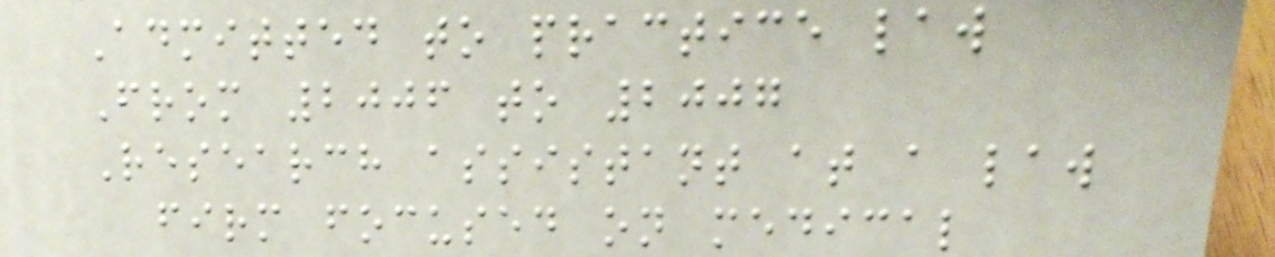Admitted to practice law
From 2006 to 2007
Research assistant at a law
firm focused on medical
